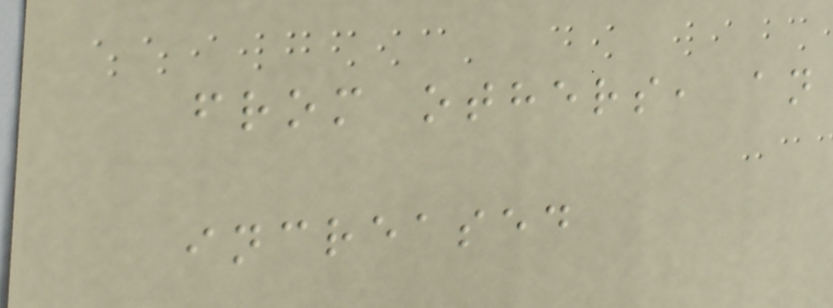from others, an
increased
